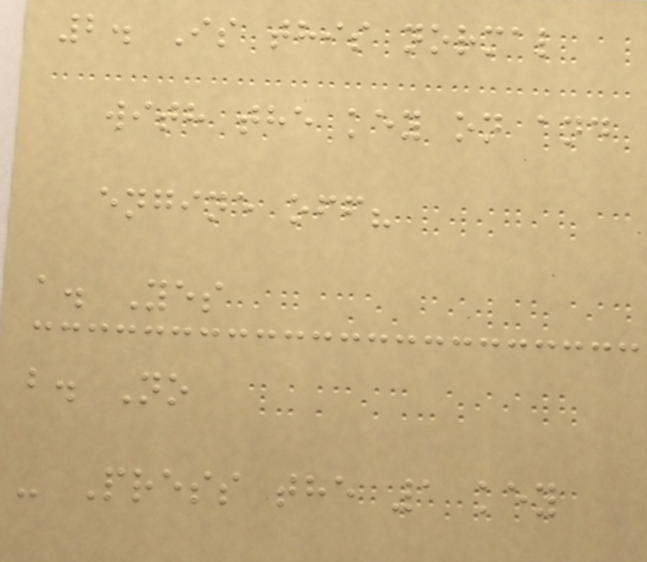2. Is this normal
with the key on and
engine off?
a. Yes
b. No
- Press the 1 key
